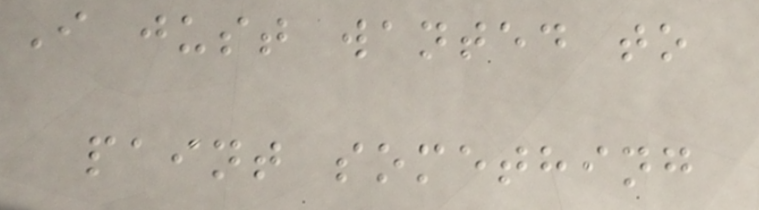I just wanted to
paint something
